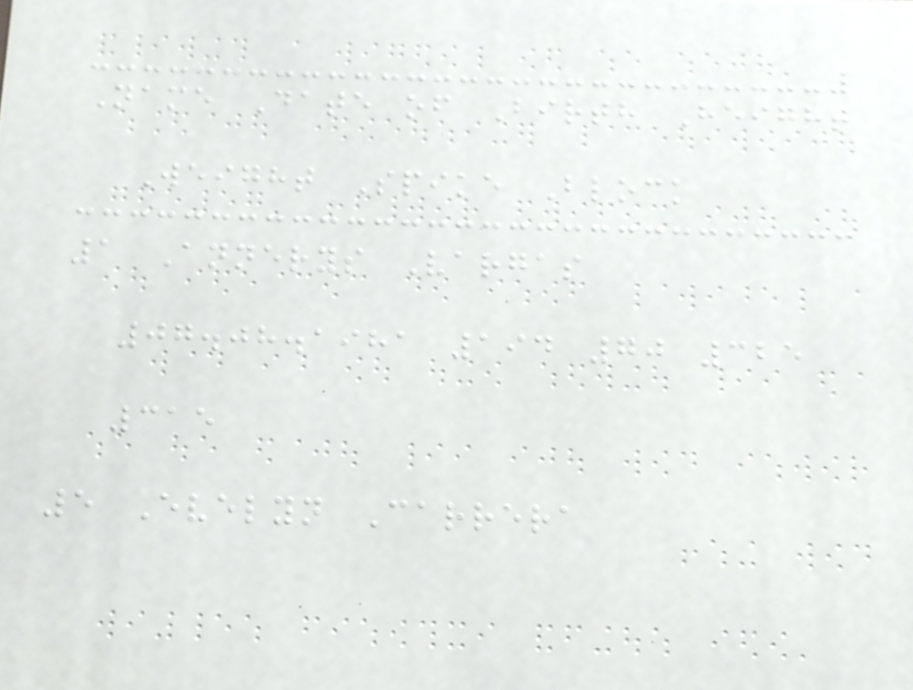Name Date of Birth Height
Weight Spike Block
1 Annerys Vargas
07.08.1981 194 70 325
315
5 Evelyn Carrera
